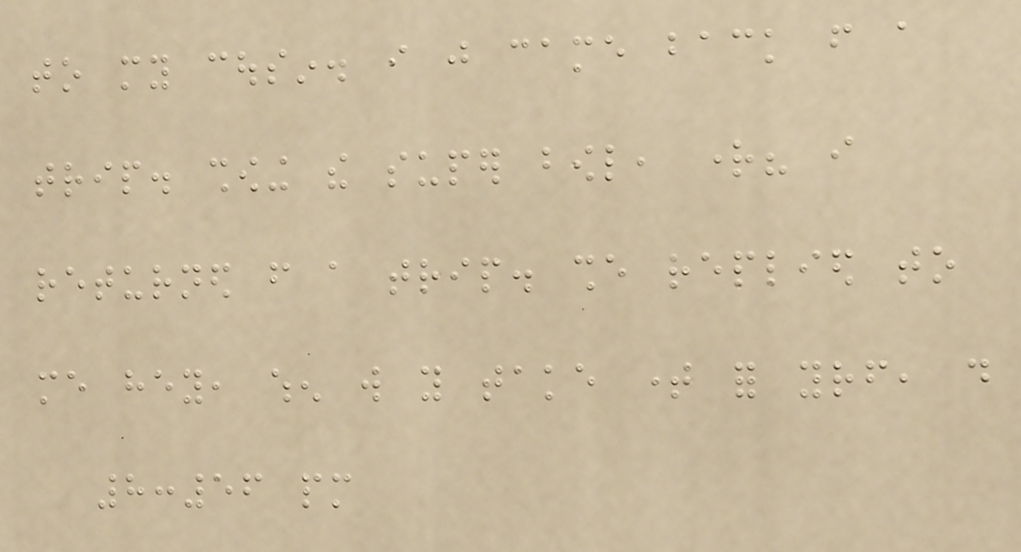to my cousin. i just came back from a
trip. showing the super bowl, right? i
returned from a trip. she replied to
me hey, when will you take time for yourself, do
8:56 pm
